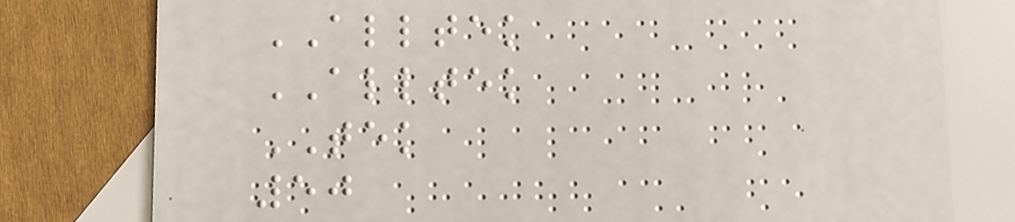ALLTEK
ALLTEK
TEK
50
